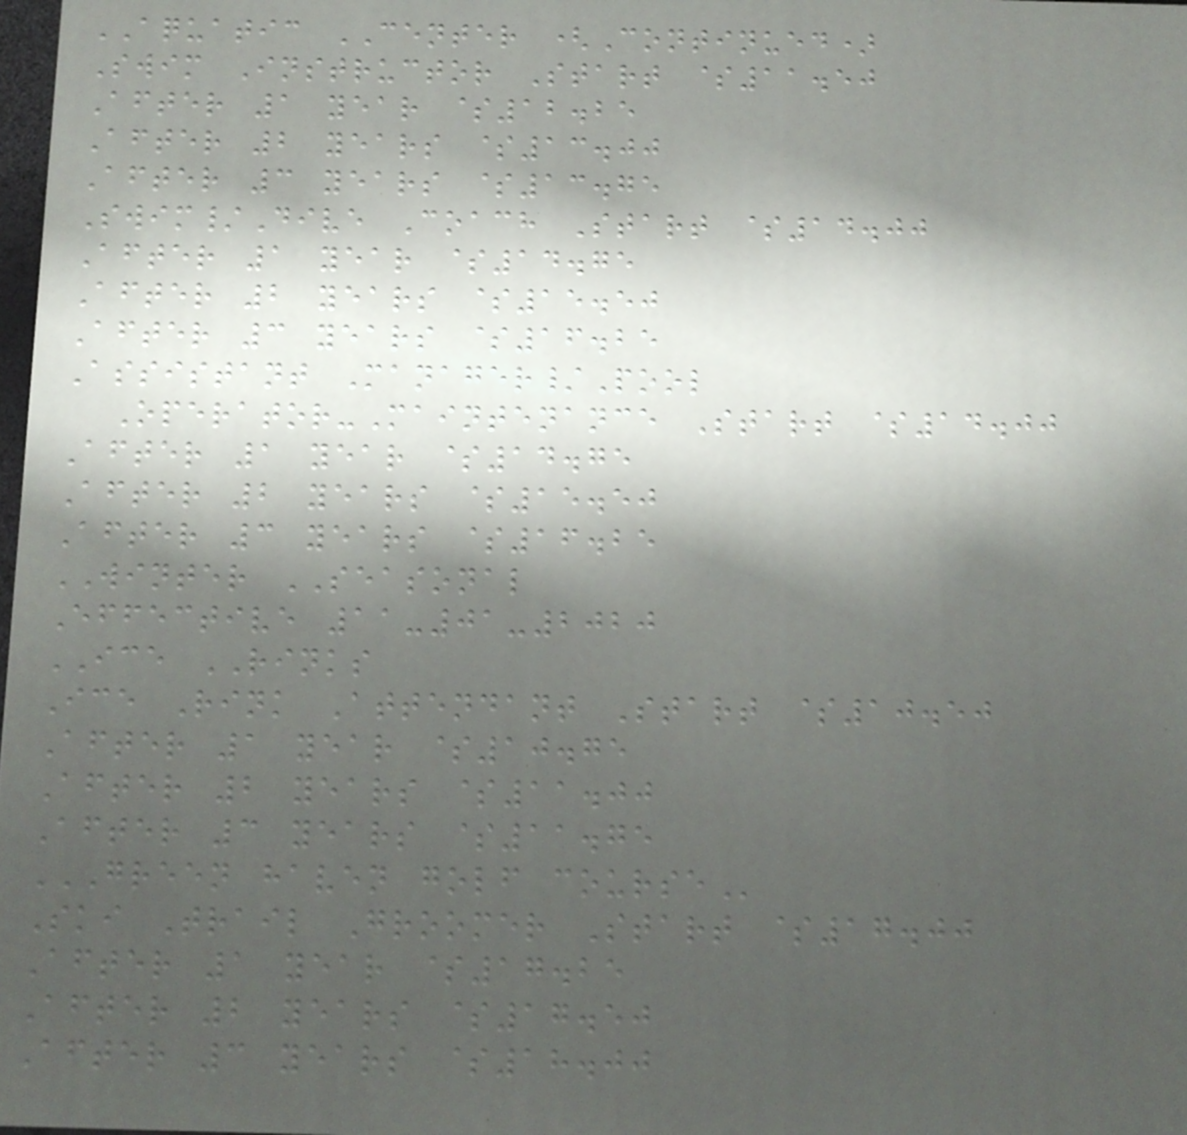AQUATIC CENTER (Continued)
Swim Instructor Start $11.50
After 1 year $12.25
After 2 years $13.00
After 3 years $13.75
Swim/Dive Coach Start $14.00
After 1 year $14.75
After 2 years $15.50
After 3 years $16.25
Assistant Manager/Pool
Operator-Maintenance Start $14.00
After 1 year $14.75
After 2 years $15.50
After 3 years $16.25
WINTER SEASONAL
Effective 11-01-2020
ICE RINKS
Ice Rink Attendant Start $10.50
After 1 year $10.75
After 2 years $11.00
After 3 years $11.75
GREEN HAVEN GOLF COURSE
Ski Trail Groomer Start $17.00
After 1 year $17.25
After 2 years $17.50
After 3 years $18.00
